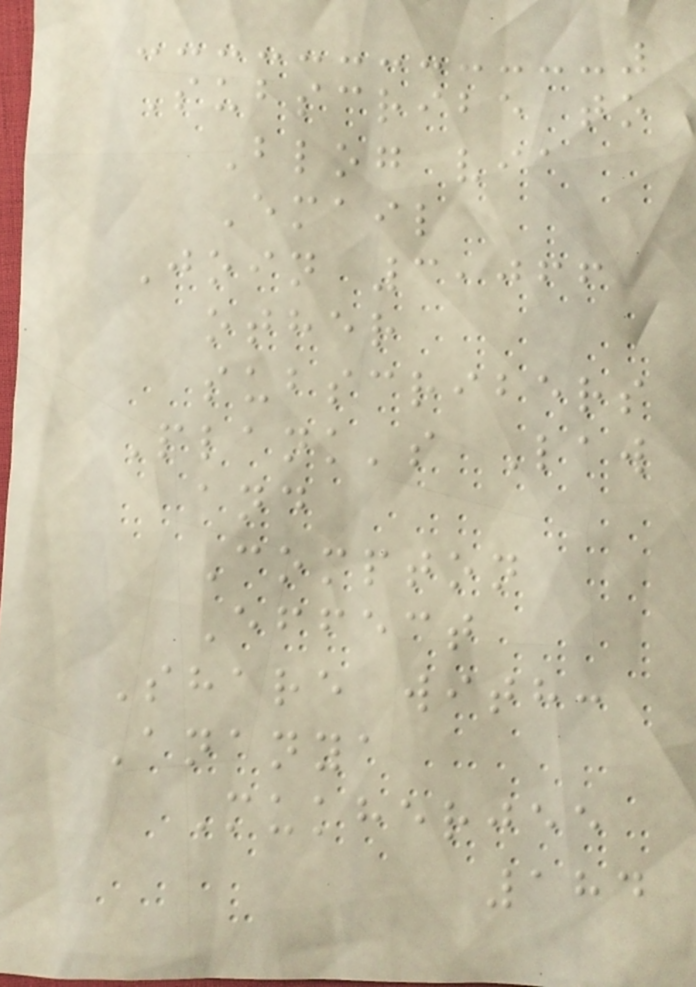Subscribe to
Blog via
Email
Join 3,066
other
subscribers
Plank's Law
and
Compton
Effect
Share with:
Ananya
Mukherjee
184
